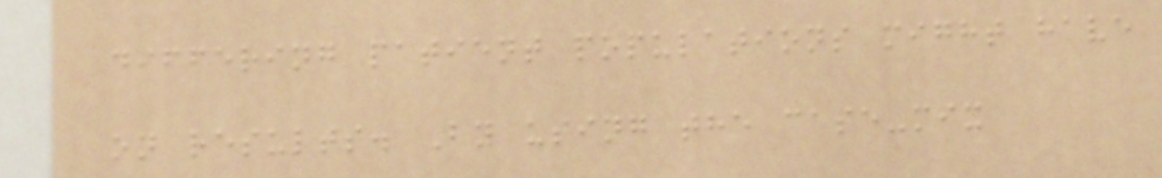differing patient populations might have
on results. By using the case-mix
